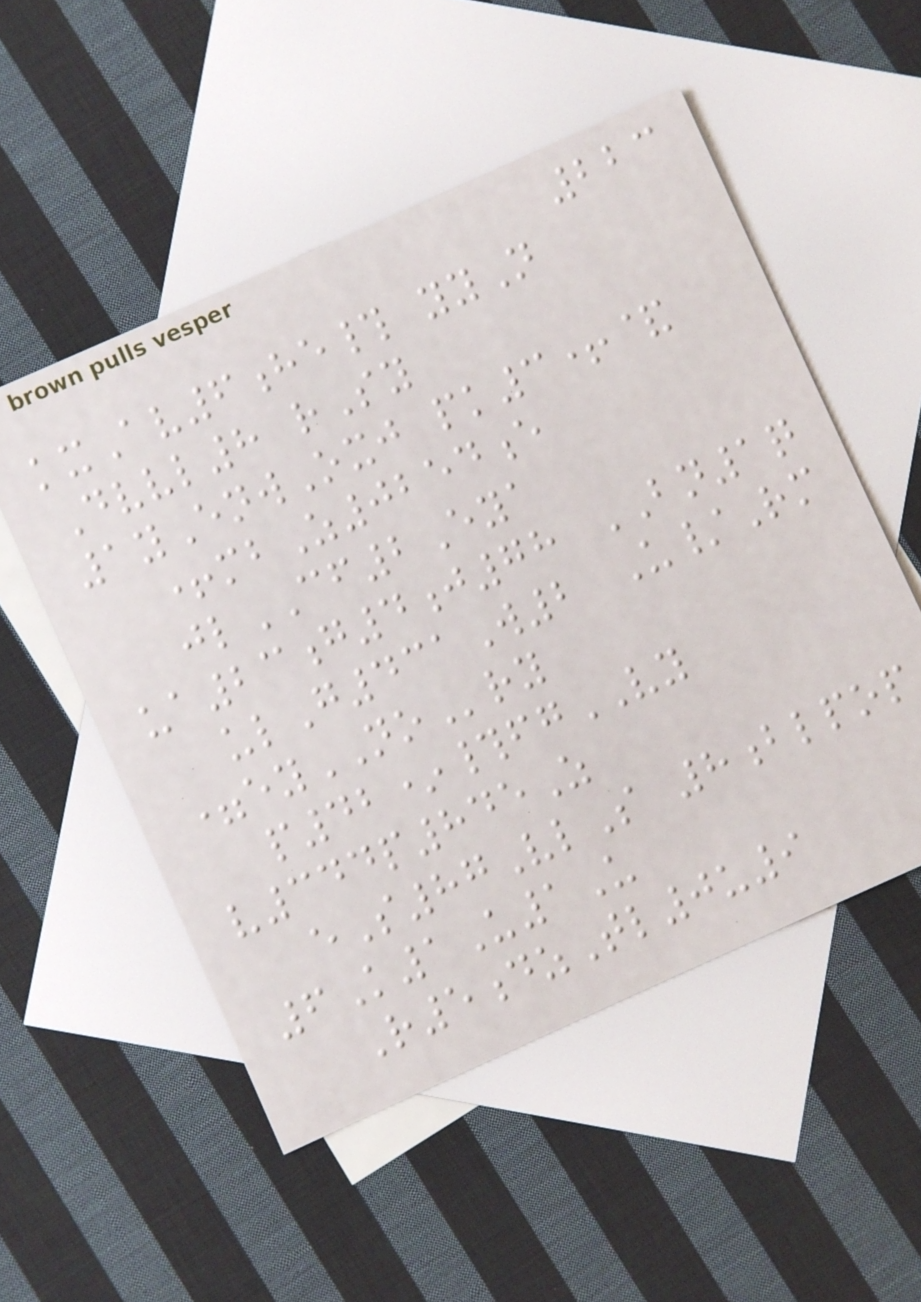223
kxAv6he# yyN
Dvvl8 rSy
1yEnwOxj pk3+&
+mbZ0254e
jlCF2Eya
ua23g4j78 BN1q
ulG431W2 U/Rm
=eyNOry
p42*#fgVY
v344p845Z
eS87VlS 8blpop
6K1U1U
R5dzTl0u9
